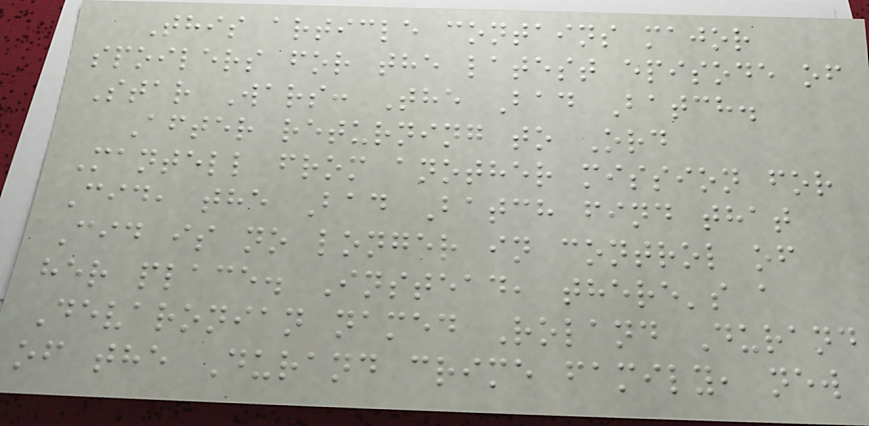This article contains major
spoilers for the latest episode of
Star Wars: The Bad Batch.
After returning to Ord
Mantell from another mission for
Cid, the Bad Batch find that
Cid is no longer in control of
her place. Instead, there's a
Devaronian named Roland Durand
of the Durand crime family, new
